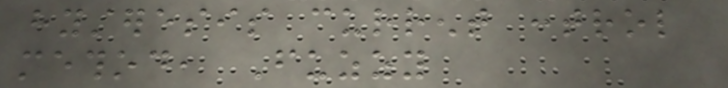hysteresis current control
method, Fuzzy
